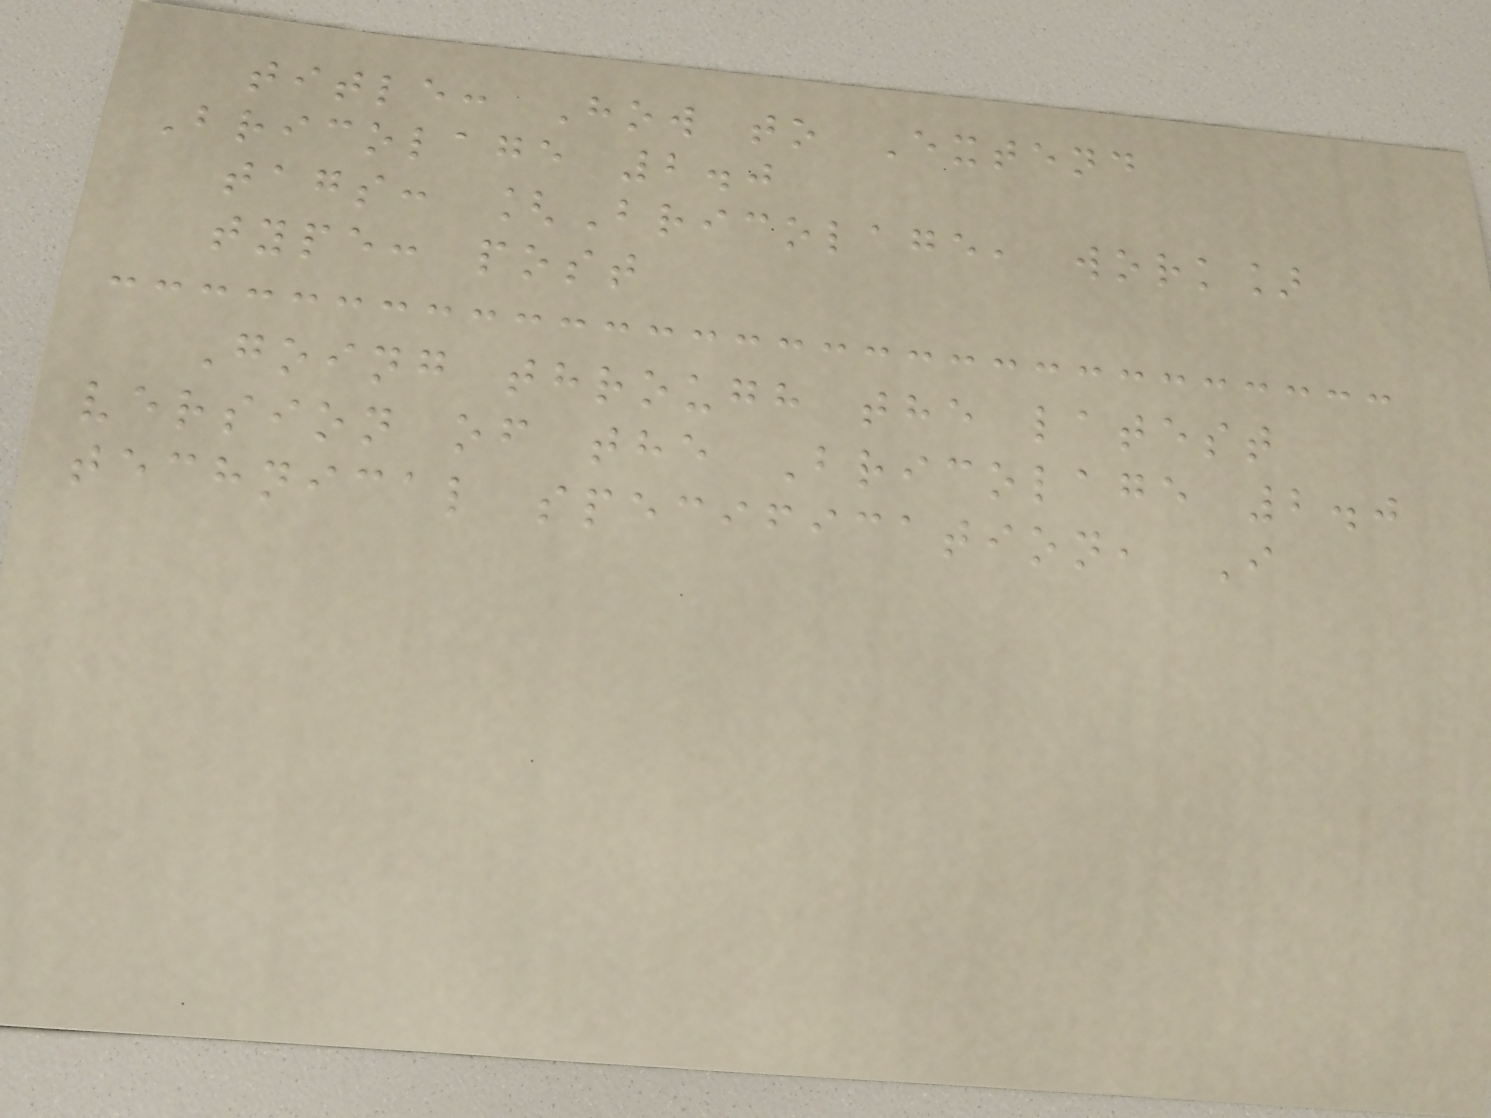title: How to Extend
Bricolage 2.0
tags: [Bricolage, work]
type: post
Going through the latest
version of the Bricolage 2.0
technical specification, I
